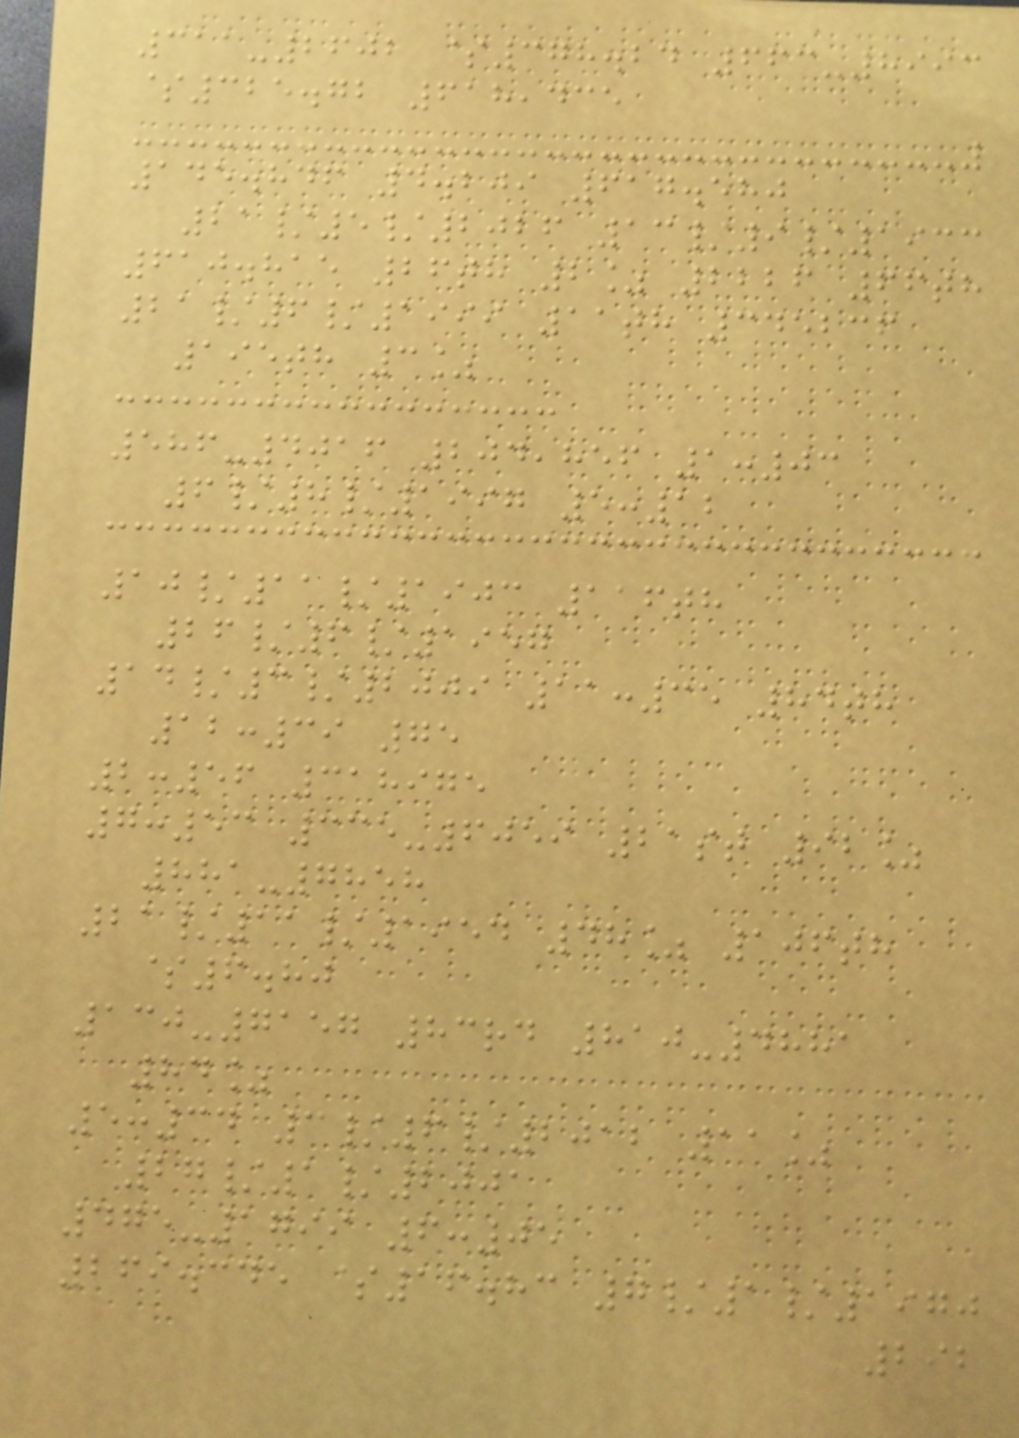311-2602 $378.24 663-8993
$325.72 618,435
145.846 4.209 617.580
21/5/2026 13/9/1933
610.815 26th 2% 2226 66th
21/6/1999 11th 345236
195th 3%
586-4016 204,856 1:03
6/8/1997 5:12
10/11/1903 116th
26/6/1957
14/3/2009 11:35 84th
12:39 75
2:56 318975
7:53 335-6059 21st 92%
881-7858
21/11/1954 48% 106th
$6.80
130-7157 83rd 810-4881
84%
5:34 3/6/2012 11%
27/1/2001
475-1799 6:05
269.345 $16.83 7/1/1970
292
